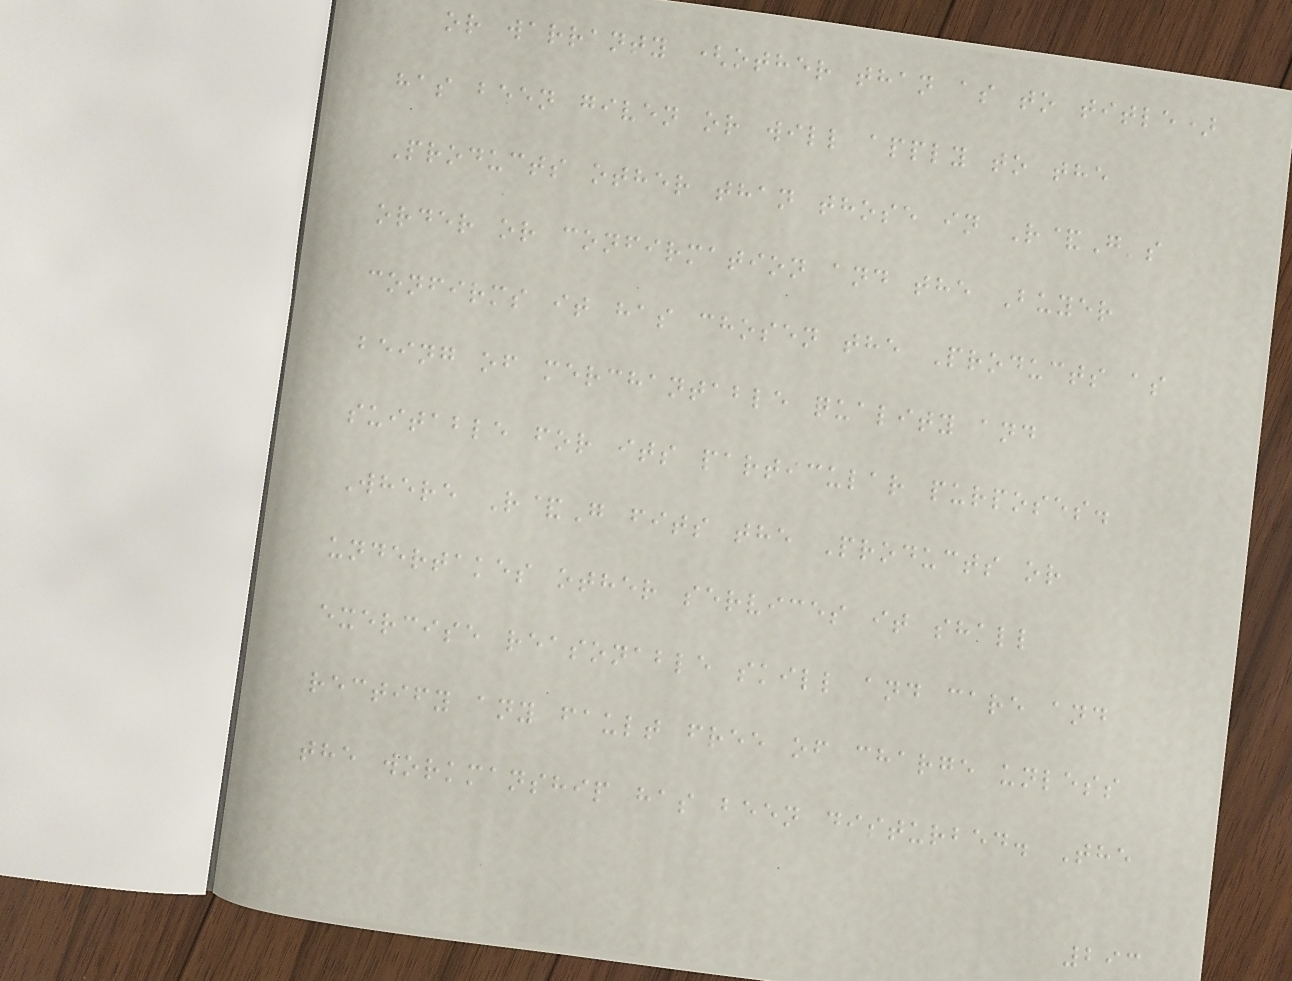or warranty (other than as to title)
has been given or will apply to the
Products other than those in R&G's
order or confirmation and the Buyer
confirms it has chosen the Products as
being of merchantable quality and
suitable for its particular purposes.
Where R&G fits the Products or
undertakes other services it shall
exercise reasonable skill and care and
rectify any fault free of charge unless
the workmanship has been disturbed. The
293
